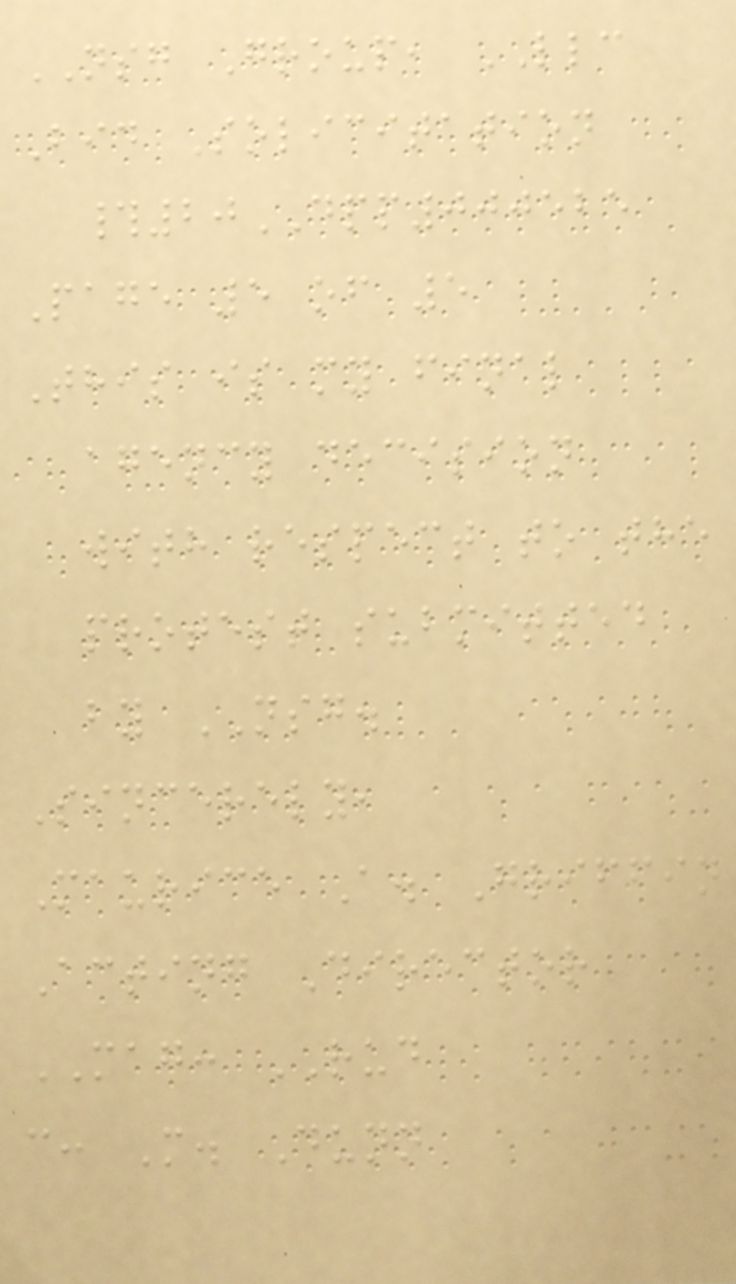NSG Group, LLC
Bid Solicitation
#20DPP000525
Page 5 of 5
This is my final
agency decision
with respect to the
protest submitted
by NSG.
Sincerely,
Maurice A. Griffin
Acting Director
MAG: RUD
c: M. Dunn
